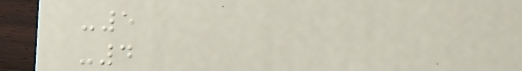-5
-4
